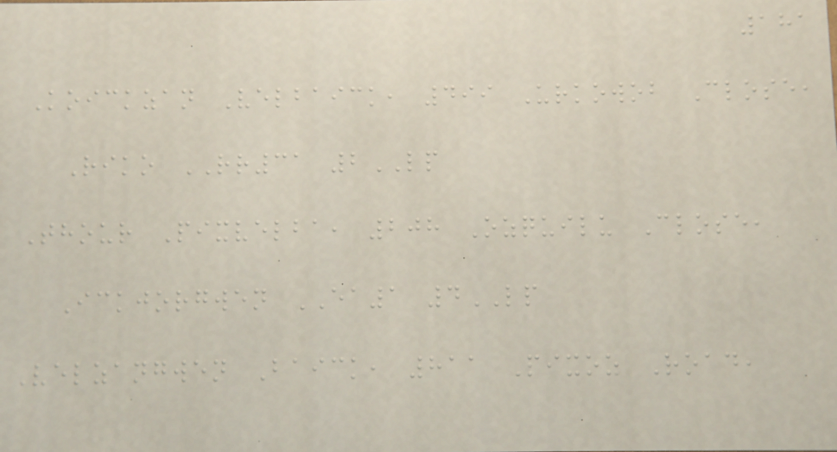181
Koickzan Velbaick, 499 Urkowob Close,
Riko RR31 2LP
Thour Pixvelba, 208 Ozquilu Close,
Ickjorgwen EA1 4LP
Velzangwen Baick, 811 Pixoz Road,
